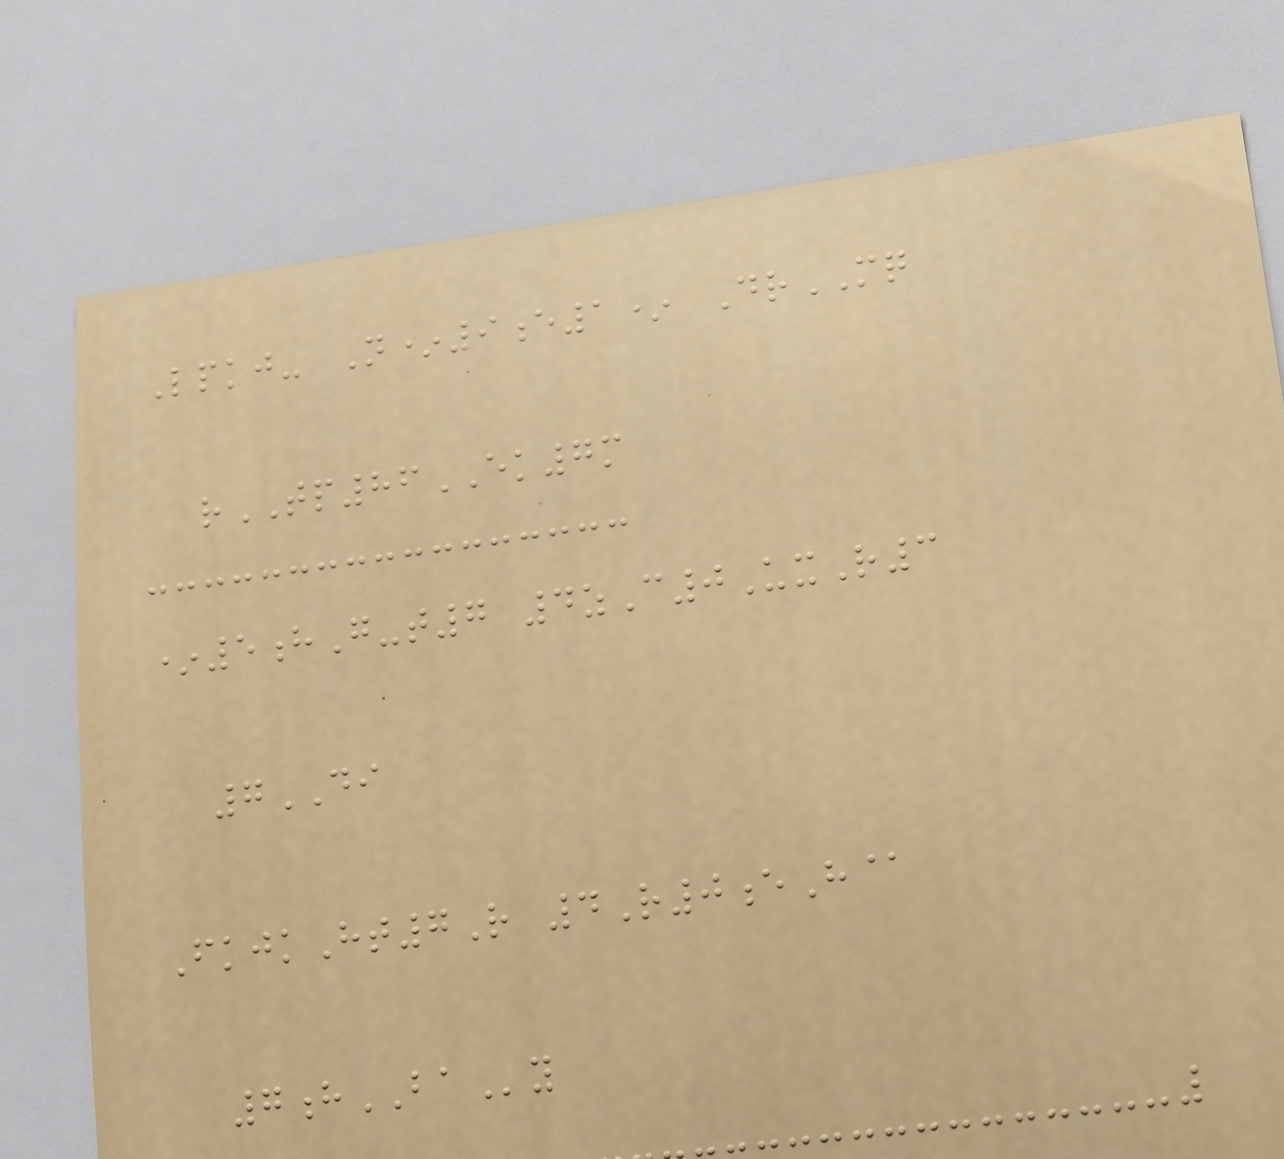Lpkj- N*9e1* DrMQ
rTP86EK7m
*5hG-t7 4zC0UxR3
7DI
FkjkHt7R 4R0eH@
7hBAy
